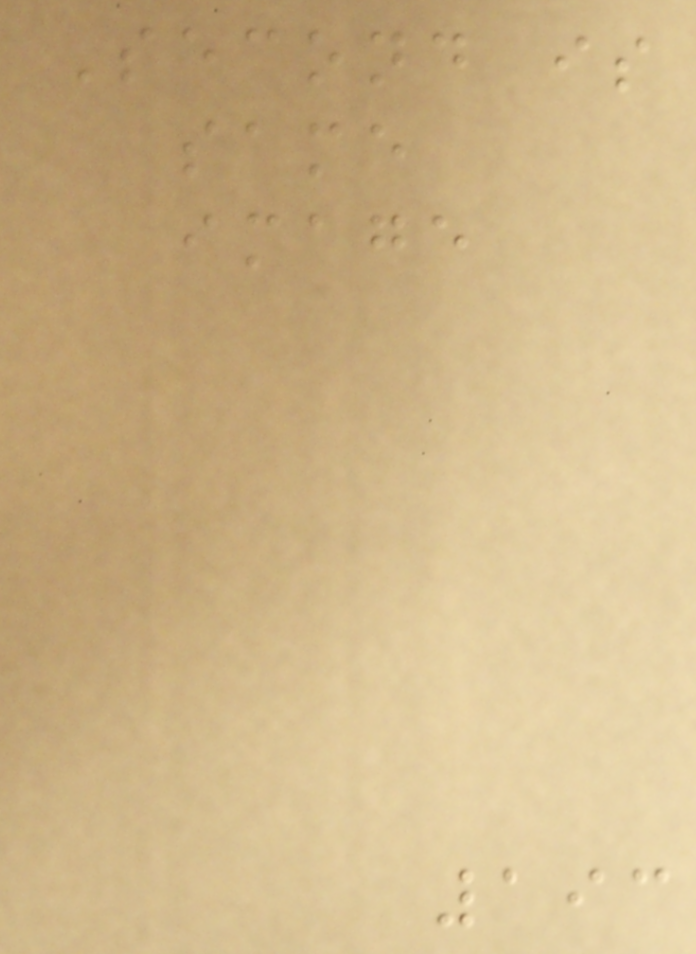Second is
same
image
193
